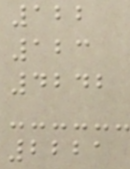122
123
4242
2221
